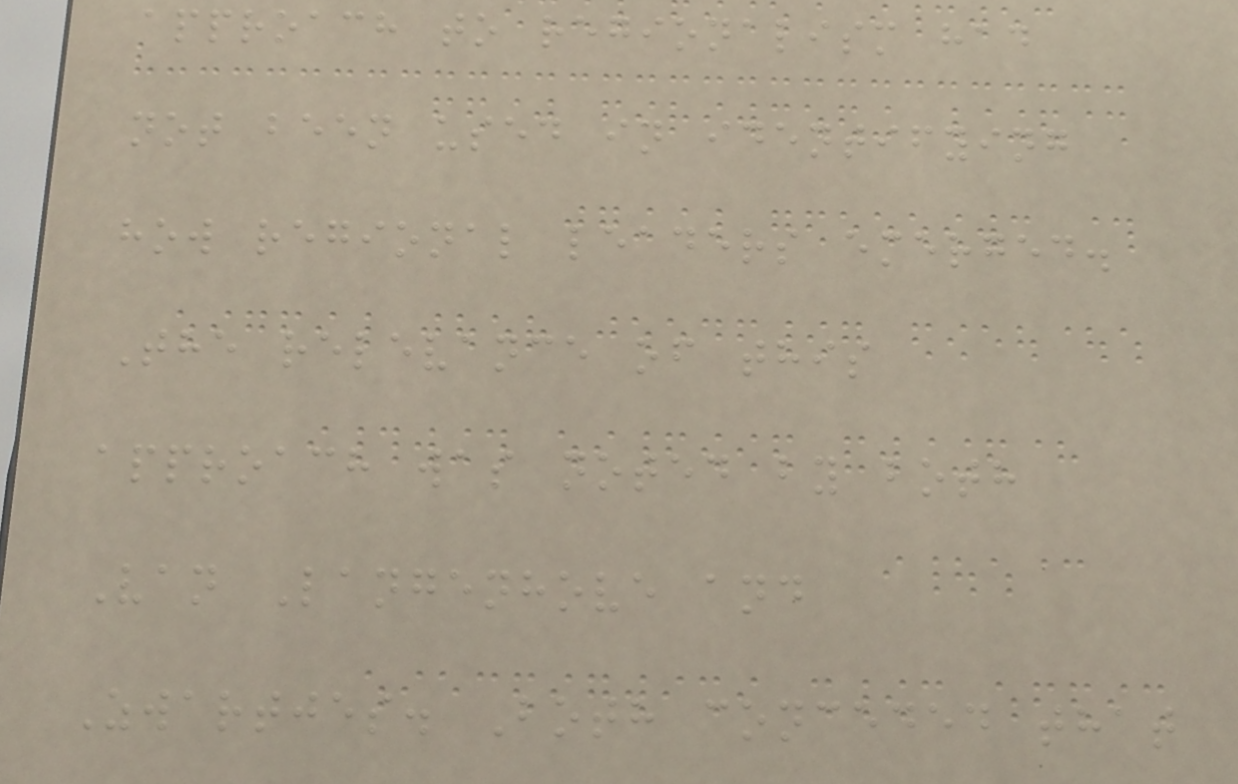approach to regionalism had
not been used in identifying
how regional leaders emerged.
The relevance of this
approach was noted by both
Van Langenhove and
Zwartjes. Both conceded that
